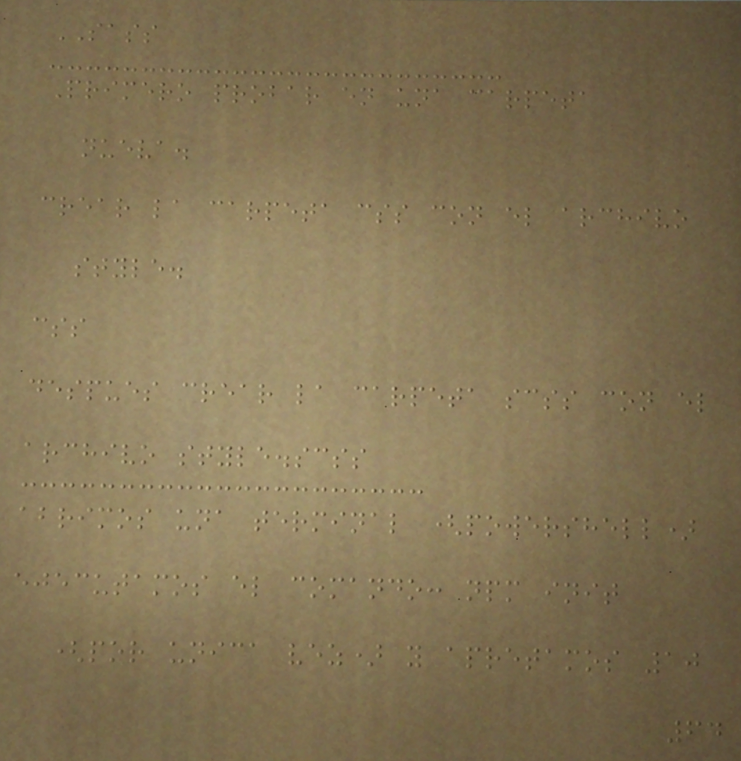SASS
Primero probar en una carpeta
nueva.
crear la carpeta css con el archivo
style.
css
despues crear la carpeta scss con el
archivo style.scss
abrimos una terminal (powershell)
ejecutamos el comando: npm init
(por unica vez) y apretamos 10
64
